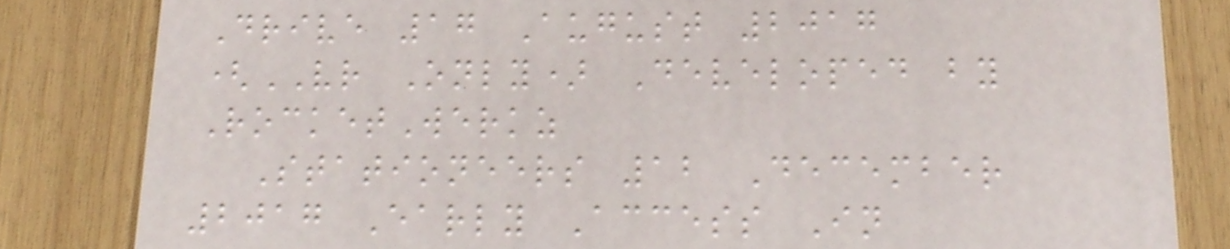Drive 17 August 2017
(VR Only) Developed by
RocketWerkz
Stationeers 12 December
2017 Early Access In
